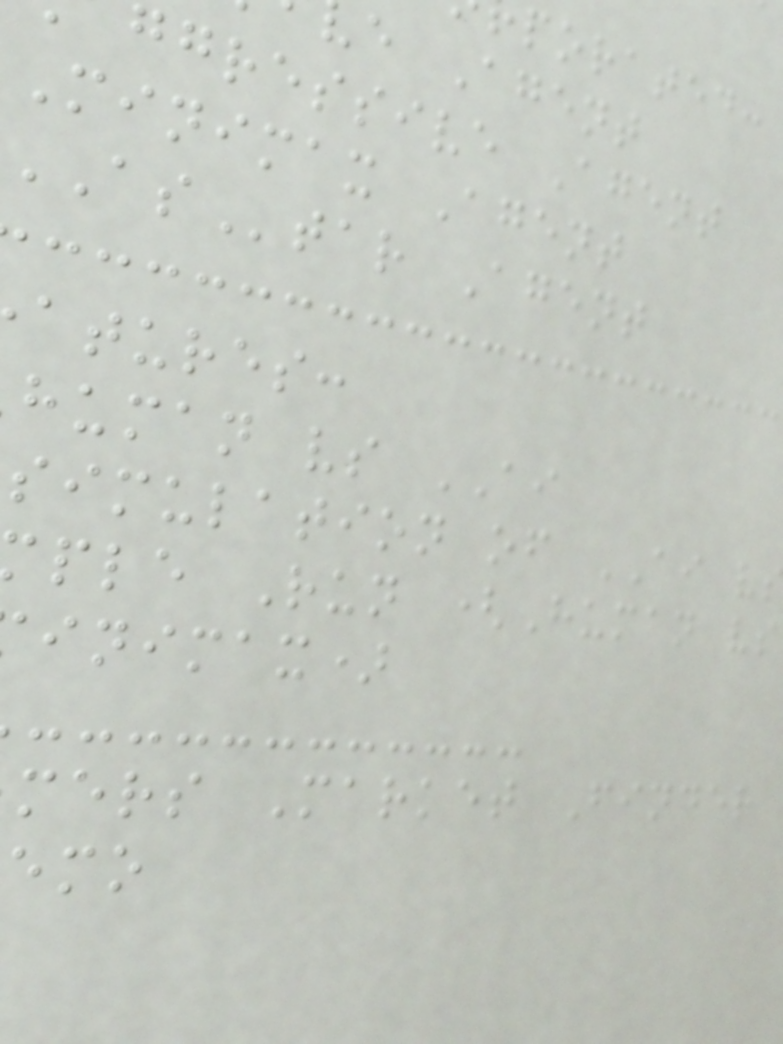porated:
e Agent
ggressive Agent
Minimax Agent
tar Agent
atures:
human vs AI
simulation of AI v
ple Run (Human vs
inimax)
mers Market Finder
